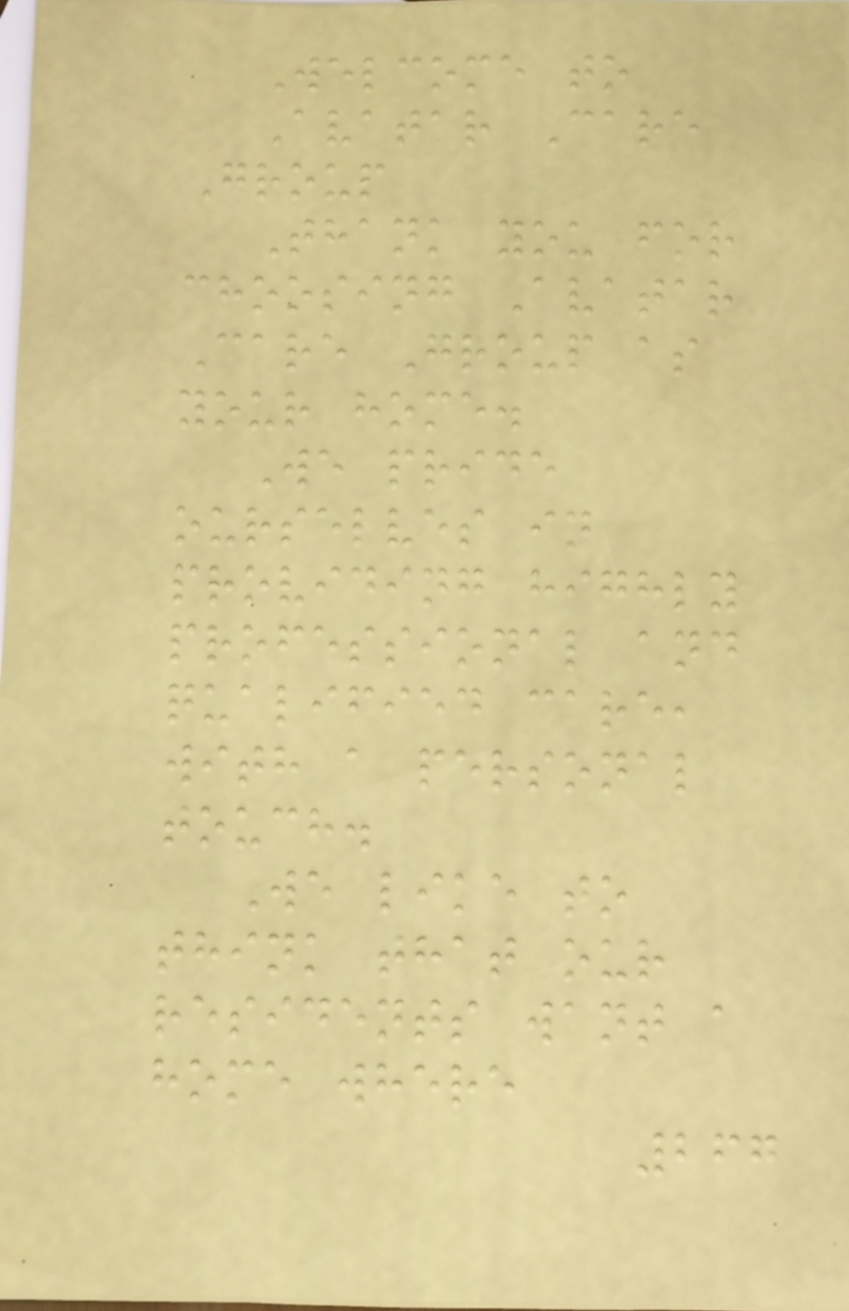Welcome to
Avatar Care
Group
Thank you for
choosing Avatar
Care Group as
your home.
We pride
ourselves in
providing highly
professional and
qualified care,
with a personal
touch.
We like to
think that our
residents want a
home where
267
